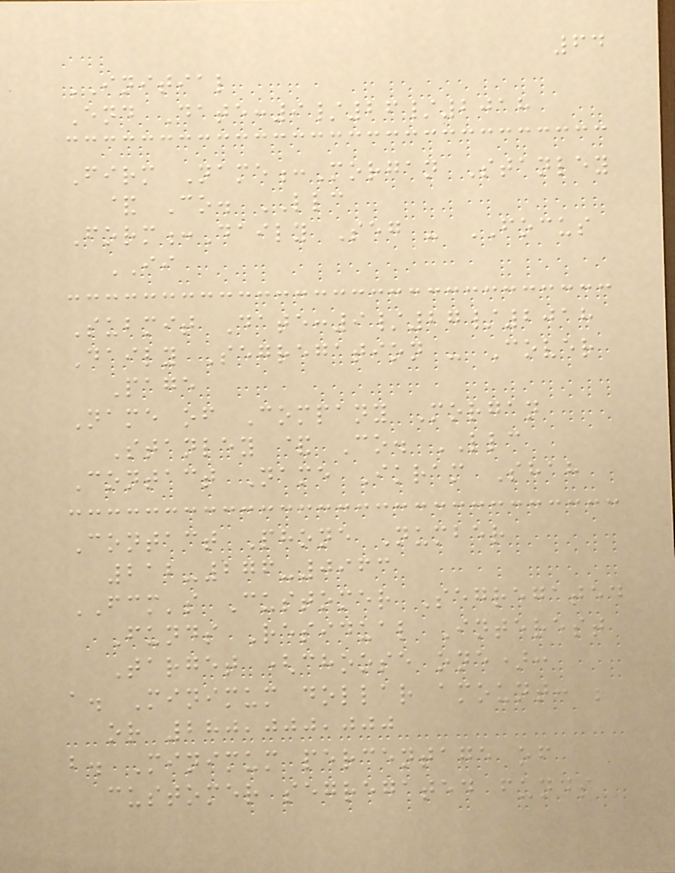64
INITIAL
End Date:9/26/2018
Firm Name:Morgan Stanley
& Co. LLC
Form:Daily Seg - FOCUS
II
Submit Date:9/27/2018
Daily Segregation - Cover
Page
Name of Company Morgan
Stanley & Co. LLC
Contact Name Ikram Shah
Contact Phone Number
212-276-0963
FCM's Customer Segregated
Funds Residual Interest
Target (choose one):
a. Minimum dollar amount: ;
or 280,000,000
b. Minimum percentage of
customer segregated funds
